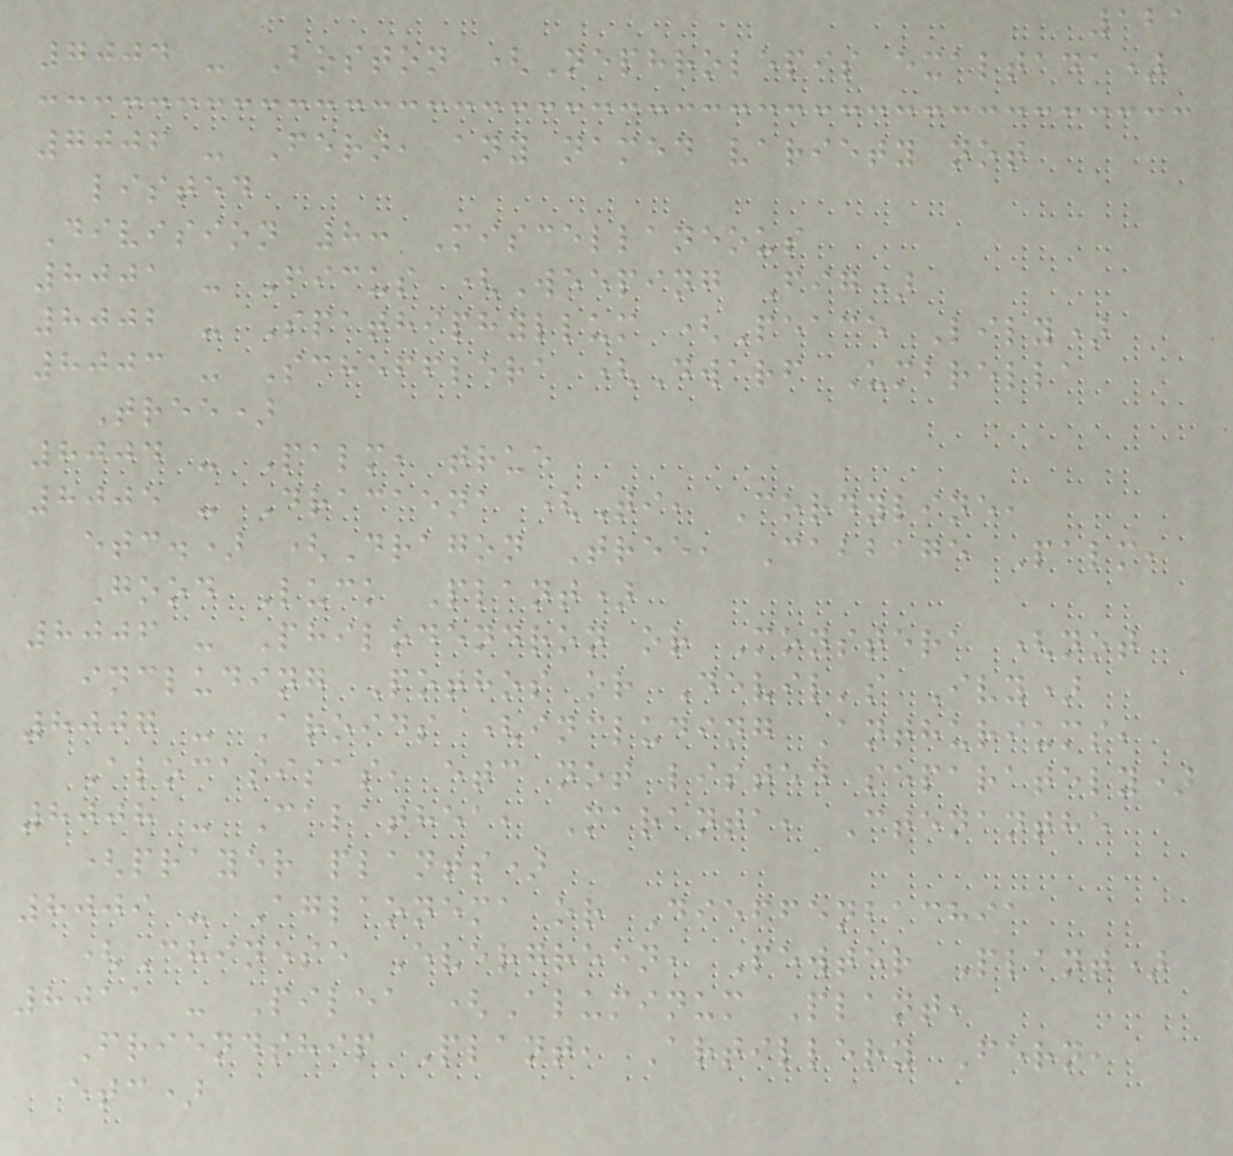121
7004 - Boston (Nephrolepis exaltada)
7006 - Fern, any named variety not
listed
Division 8: Miscellaneous
8001 - Ficus (Weeping Fig)
8002 - Spathiphyllum (Peace Lily)
8003 - Schefflera (Dwarf Umbrella
Tree)
8004 - Palm, true
8005 - Dracaena (Ti, Cordyline,
etc.) (Dragon Tree, Cabbage Palm,
Good Luck Plant)
8006 - Philodendron or Monstera (not
including Pothos or Devil's Ivy)
8007 - Aroids (including Anthuriums,
Alocasisas, etc not listed separately)
8008 - Calathea, Maranta, Ctenanthe
(prayer plants)
8009 - Aglaonema or Dieffenbachia
(Chinese Evergreen, Pewter Plant)
8011 - Pilea (Aluminum Plant,
Friendship Plant, Artillery Fern,
etc)
